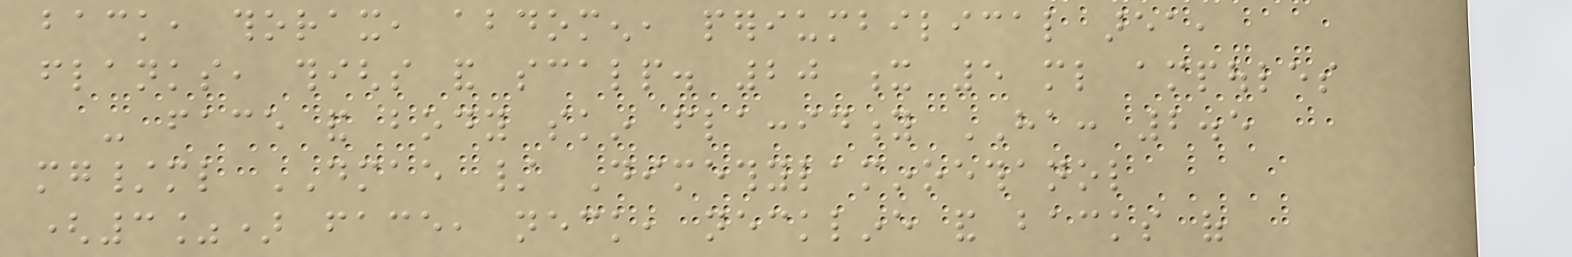back, thorax, abdomen, periumbilical area,
flanks, thighs and scalp. 20 x 5 ml ampoules
- face and body skin flaccidity HA: 2.5
mg/ml DMAE / Dimethylaminoethanol
(3%) face, neck, neckline and backs of
